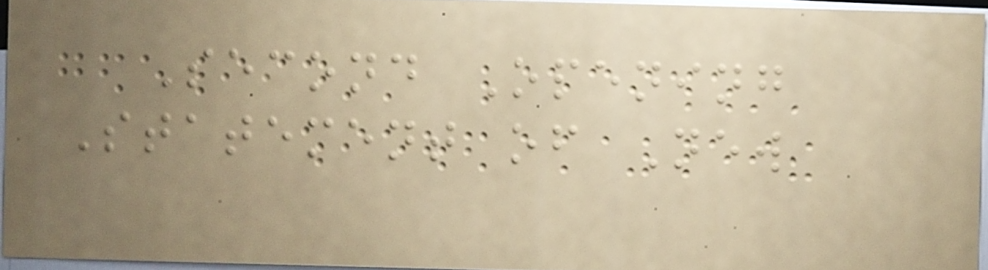Second Opening
Statement of New
